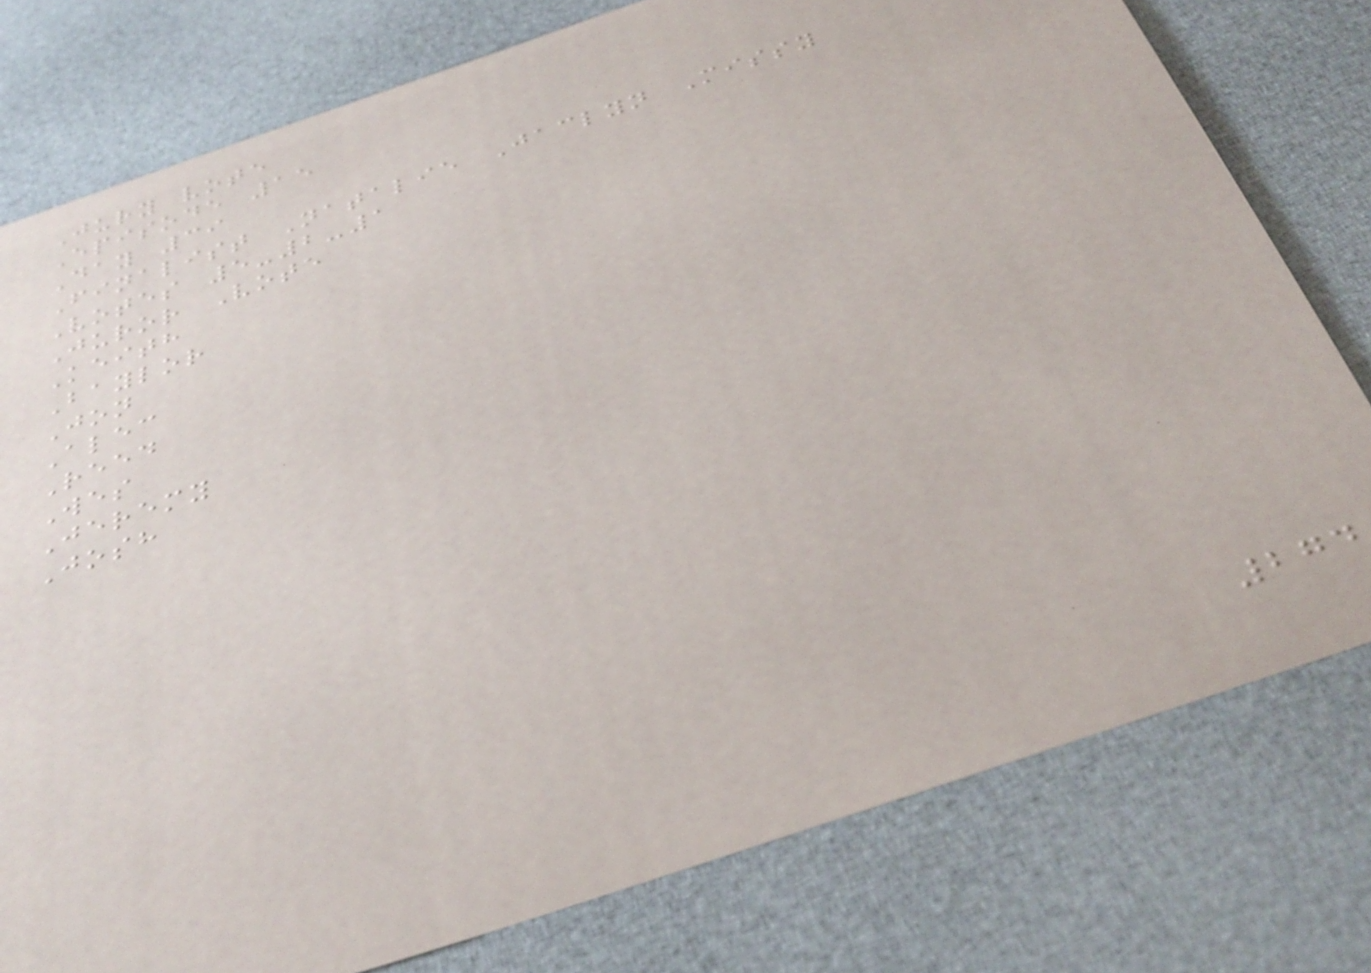Jury vote
Episode 15
Day 39
Finalist Natalie Jaclyn Missy
Votes 5-2-1
Juror Vote
Keith
Baylor
Jon
Alec
Reed
Wes
Jeremy
Josh
274
